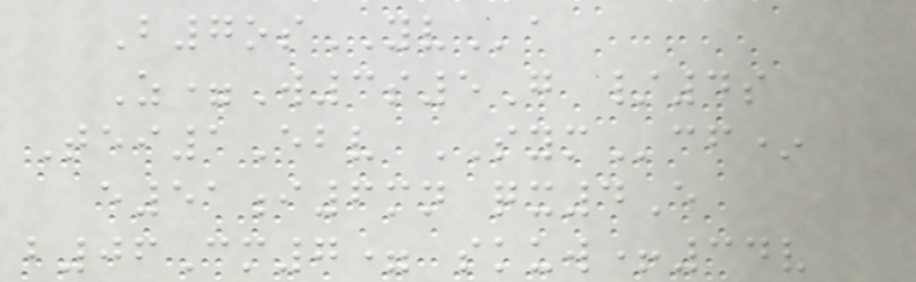B7osYVa
Z=W3s5G /4s
Tei1Ebv SYMcf*
e51i6mn qx4E
b06Cm7= skuw+34v
